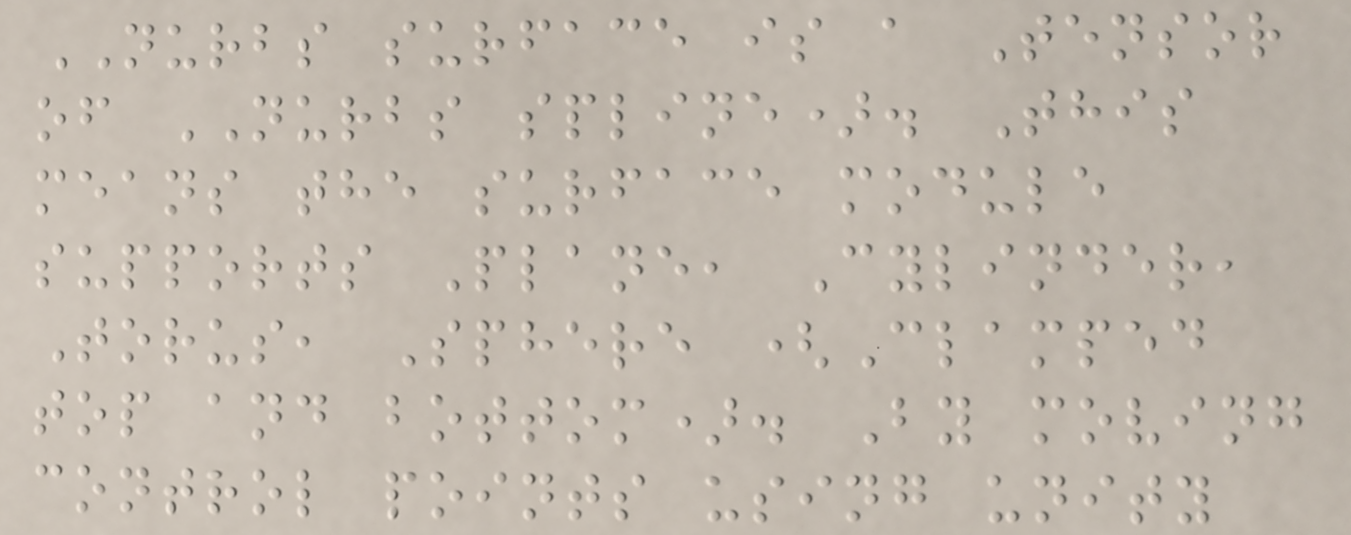NURBS surface is a Tensor
of NURBS spline). This
means the surface module
supports Plane, Cylinder,
Torus, Sphere (Clamped
top and bottom). By moving
control points using unity
